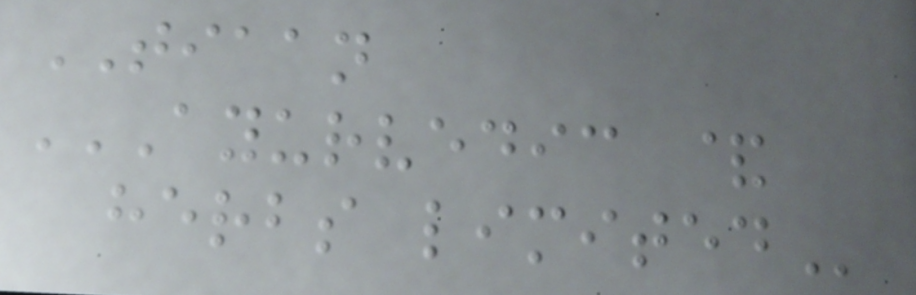TIAAN
AYURVEDIC &
HERBS LIMITED
